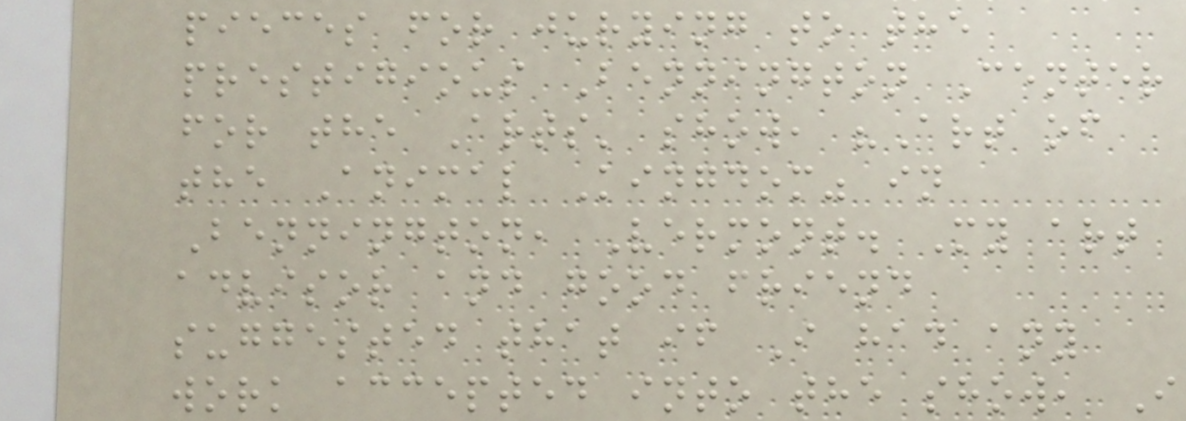pieces for jurying to the
prestigious Bennington Center
for the Arts' show, "Art of
the Animal Kingdom" in
Bennington, Vermont. My art
advisor and good friend
suggested that if I had any
work accepted into the show, I
